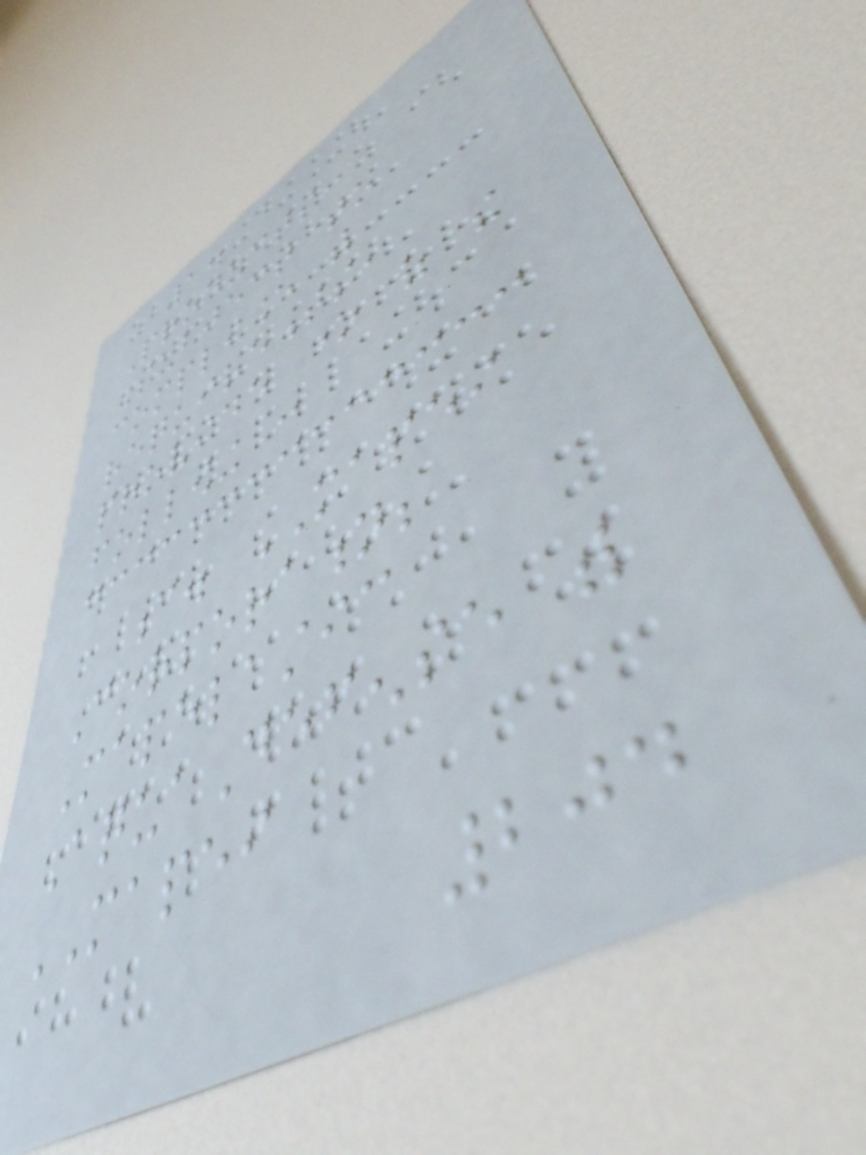1.
Products:
Subject to
compliance with
requirements,
provide one of the
following :
c. MAPEI
Corporation;
Mapelastic
AquaDefense with
MAPEI
204
